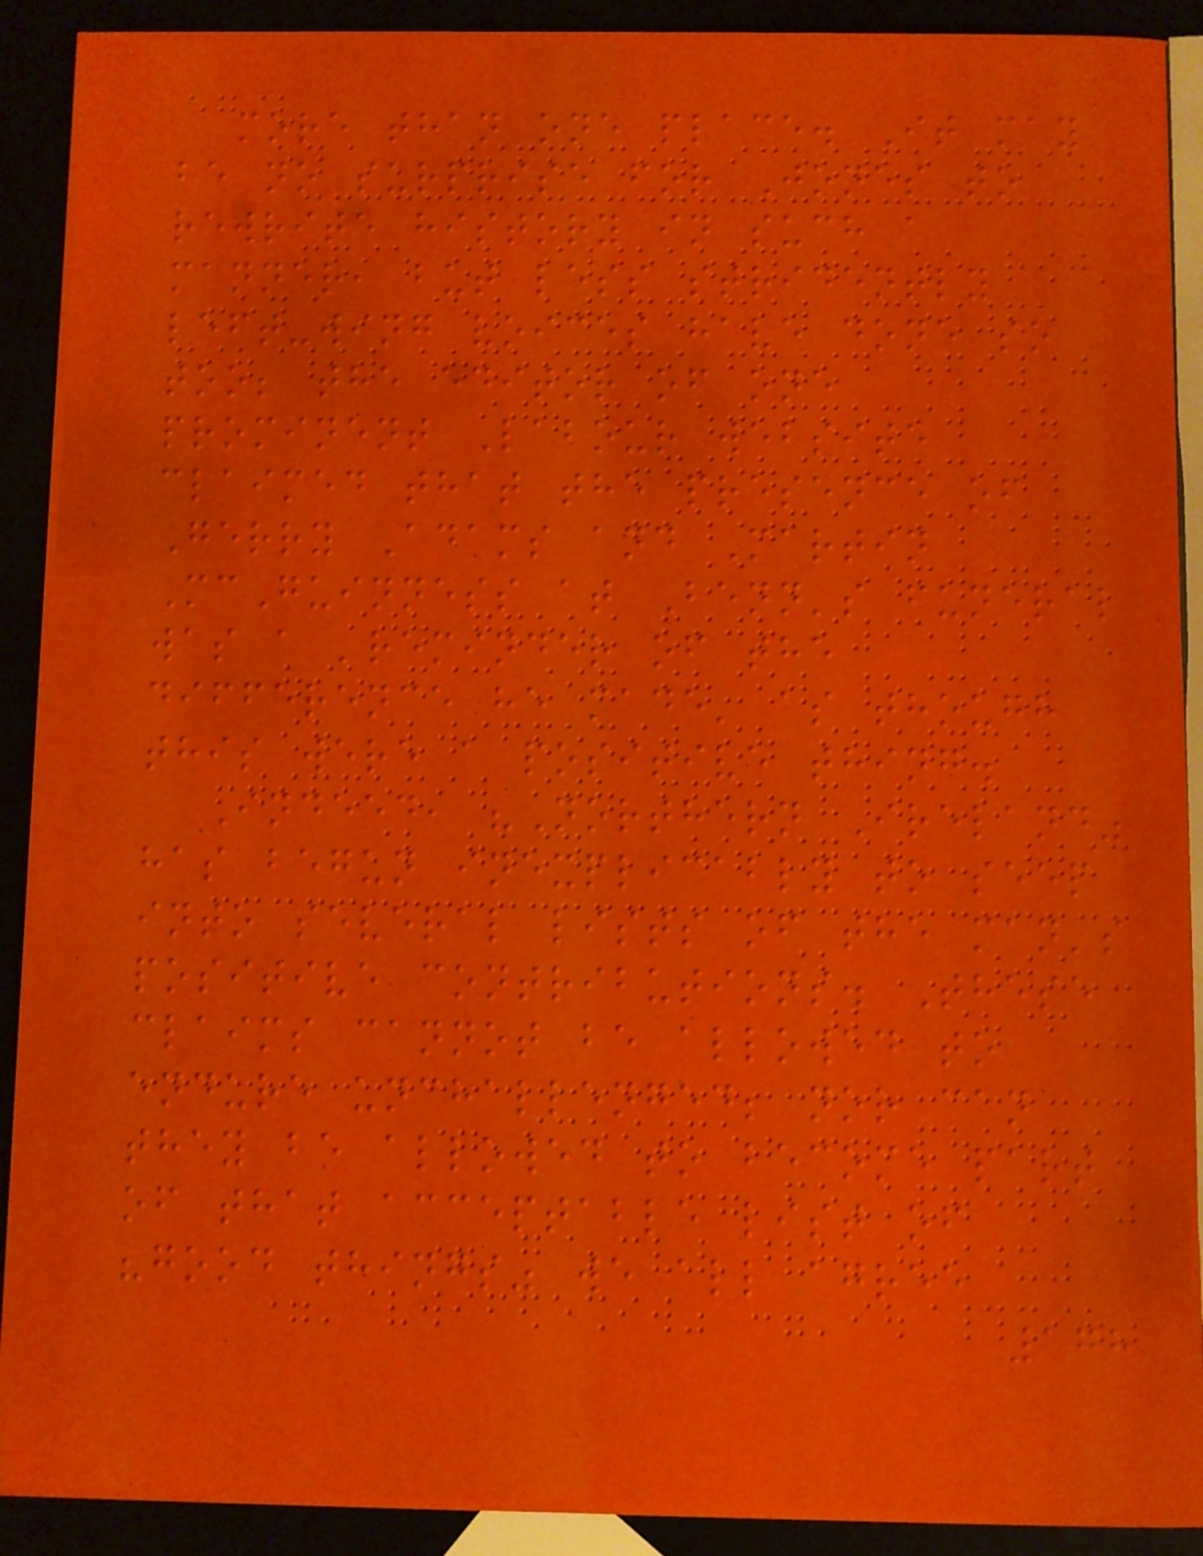more than one place. It may
be no surprise for Jones to
rewrite history in such a
manner, but less stridently
left-wing voices have done so
too; the editor of one
prominent Labour website
claimed that the presence of
Gerry Adams and Martin
McGuinness at Benn's funeral
was a 'reminder of the
difference he made' as though
this were a positive thing.
Indeed, "Northern Ireland"
has begun inexplicably to seep
into several lists of the man's
positive contributions. These
claims cannot be allowed to
endure unchallenged; nor can
they be allowed to become part
of that acceptable list of
"good things" we all agree
178
